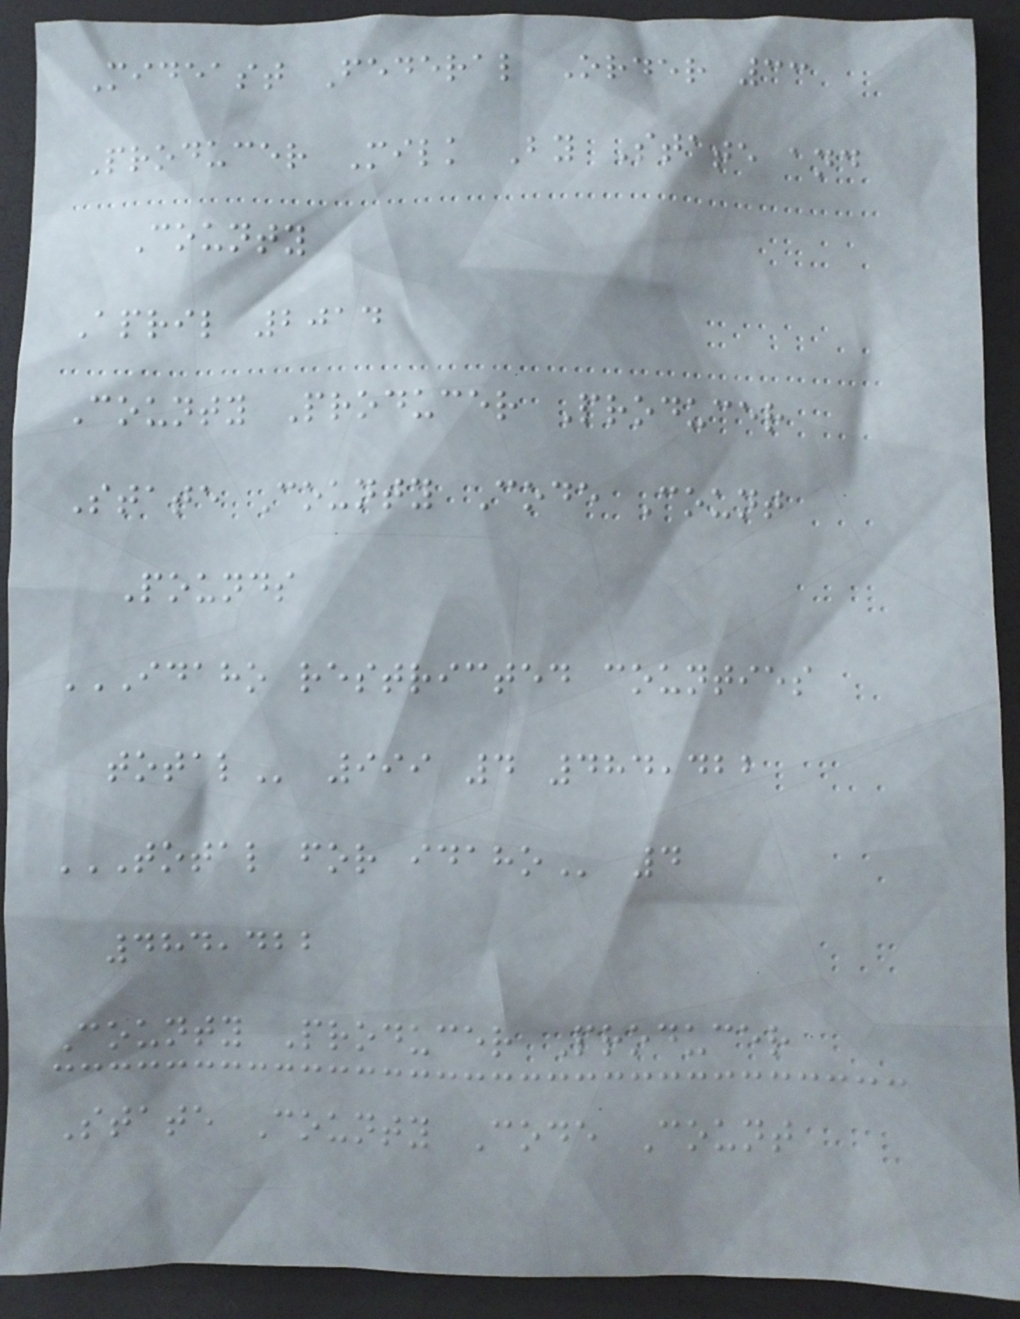Mideast Federal Order 33
Producer Milk By State and
County
April 2014
County Producer Producer
State County Code Count
Pounds
IDAHO RESTRICTED COUNTIES
TOTAL 999 4 484,422
TOTAL FOR IDAHO 4
484,422
County Producer Producer
State County Code Count
